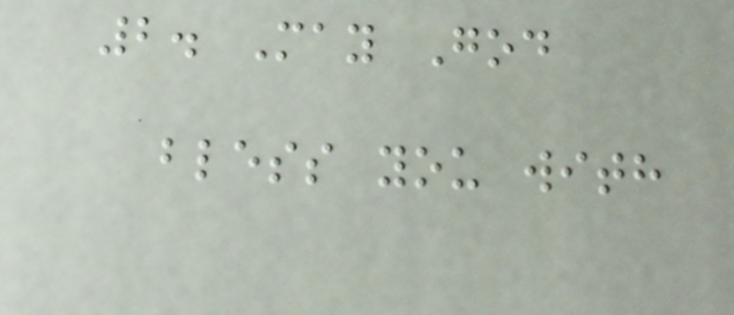2. May God
bless you with
